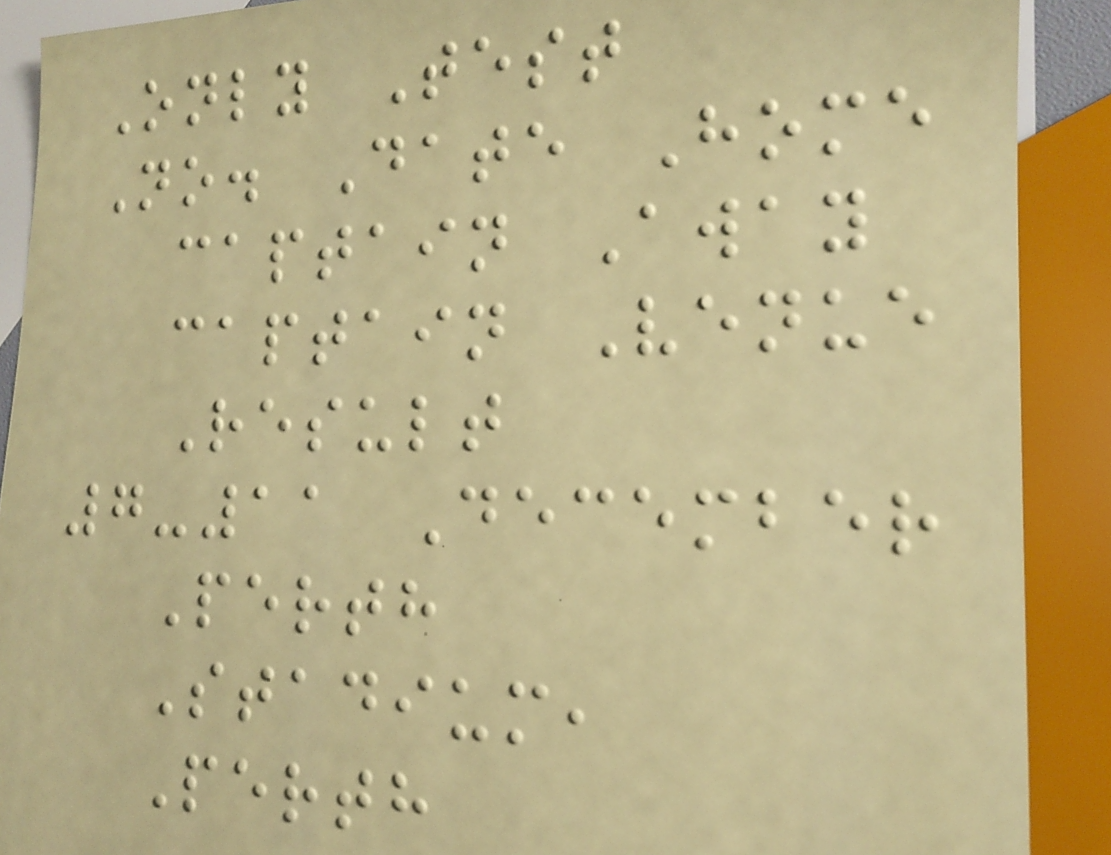Only Test
No. Date Home
captain Away
captain Venue
Result
7-11 December
Perth
Stadium,
Perth
